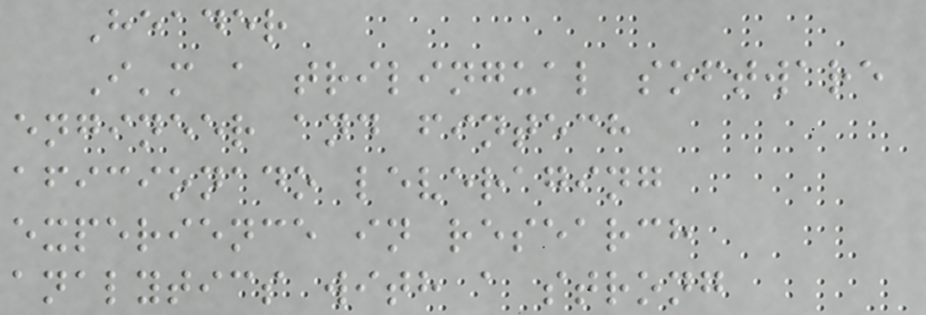Header
I'm a trilingual software
engineer and fintech
aficionado leveraging
experience in research
analytics with a strong
